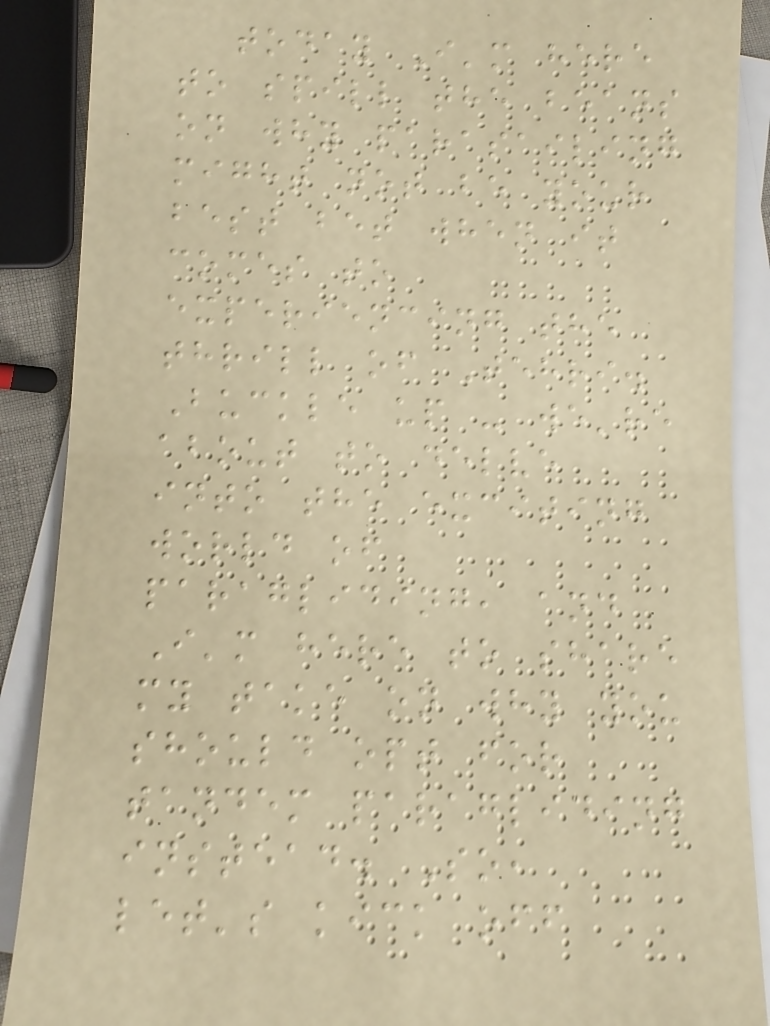today I'm here
to spill the beans
on why parasailing
might not be your
best bet when it
comes to
experiencing the
thrill of Tehri.
Buckle up - we're
about to delve
into the exciting
world of
paragliding, and
I'm here to share
my take on why you
should opt for
tandem paragliding
instead. So,
let's kick off
